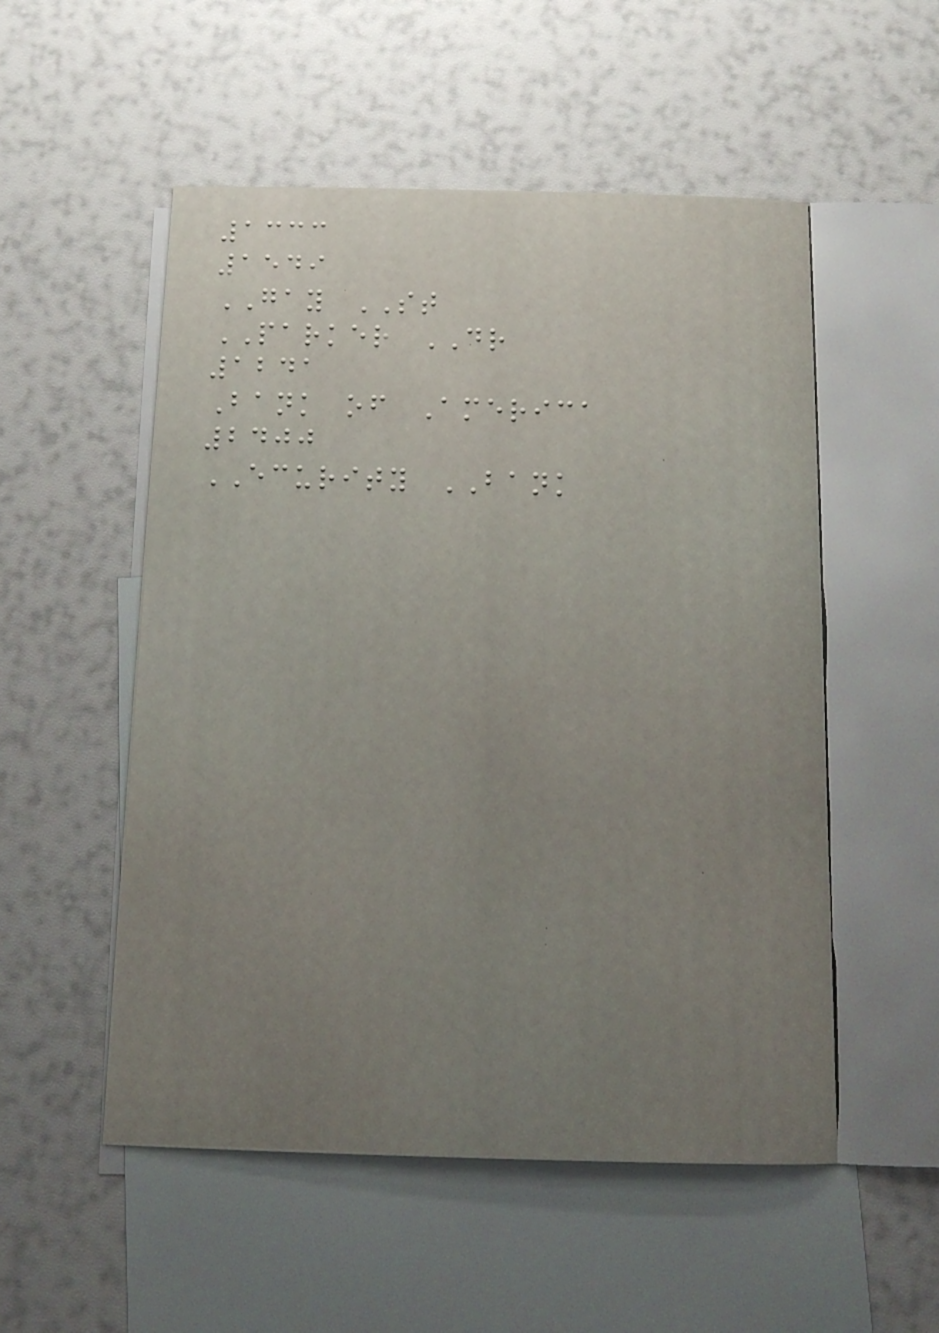1333
1549
GAY ST
PARKER DR
1241
Bank of America
2400
ECURITY BANK
